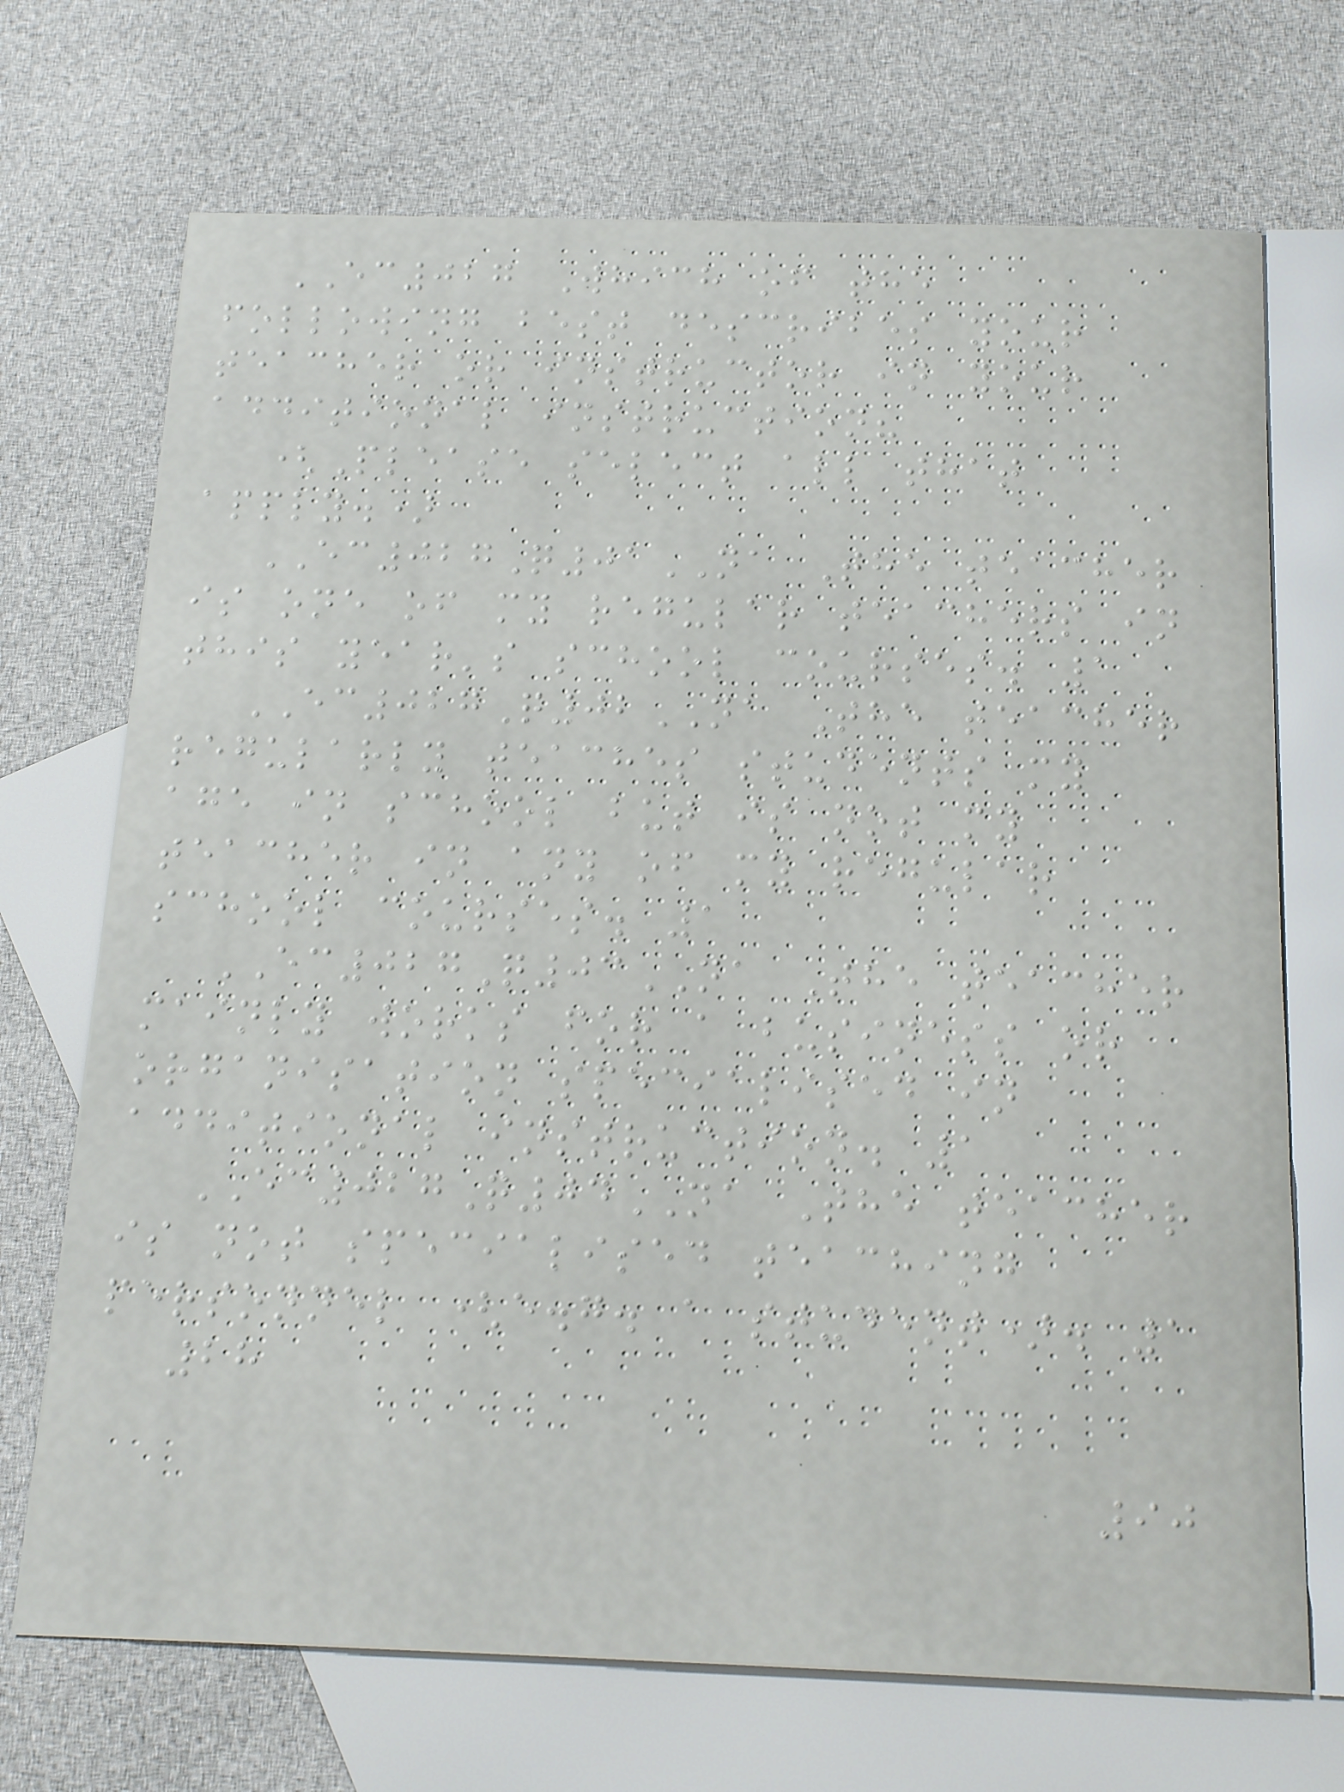EC027 Which of the
following best describes your
teacher or instructor in your
additional instruction?
(Please select all that
apply.)
EC027Q01NA The teacher
is one of my regular teachers in
this year's school courses. 1
EC027Q02NA The teacher
regularly teaches students my
age in school but is not my
teacher in any of my regular
school courses. 1
EC027Q03NA The teacher
mainly works for a business or
organisation specialised in
additional instruction. 1
EC027Q04NA The teacher
is not specialised teaching
personnel (e.g. a student). 1
28
90
